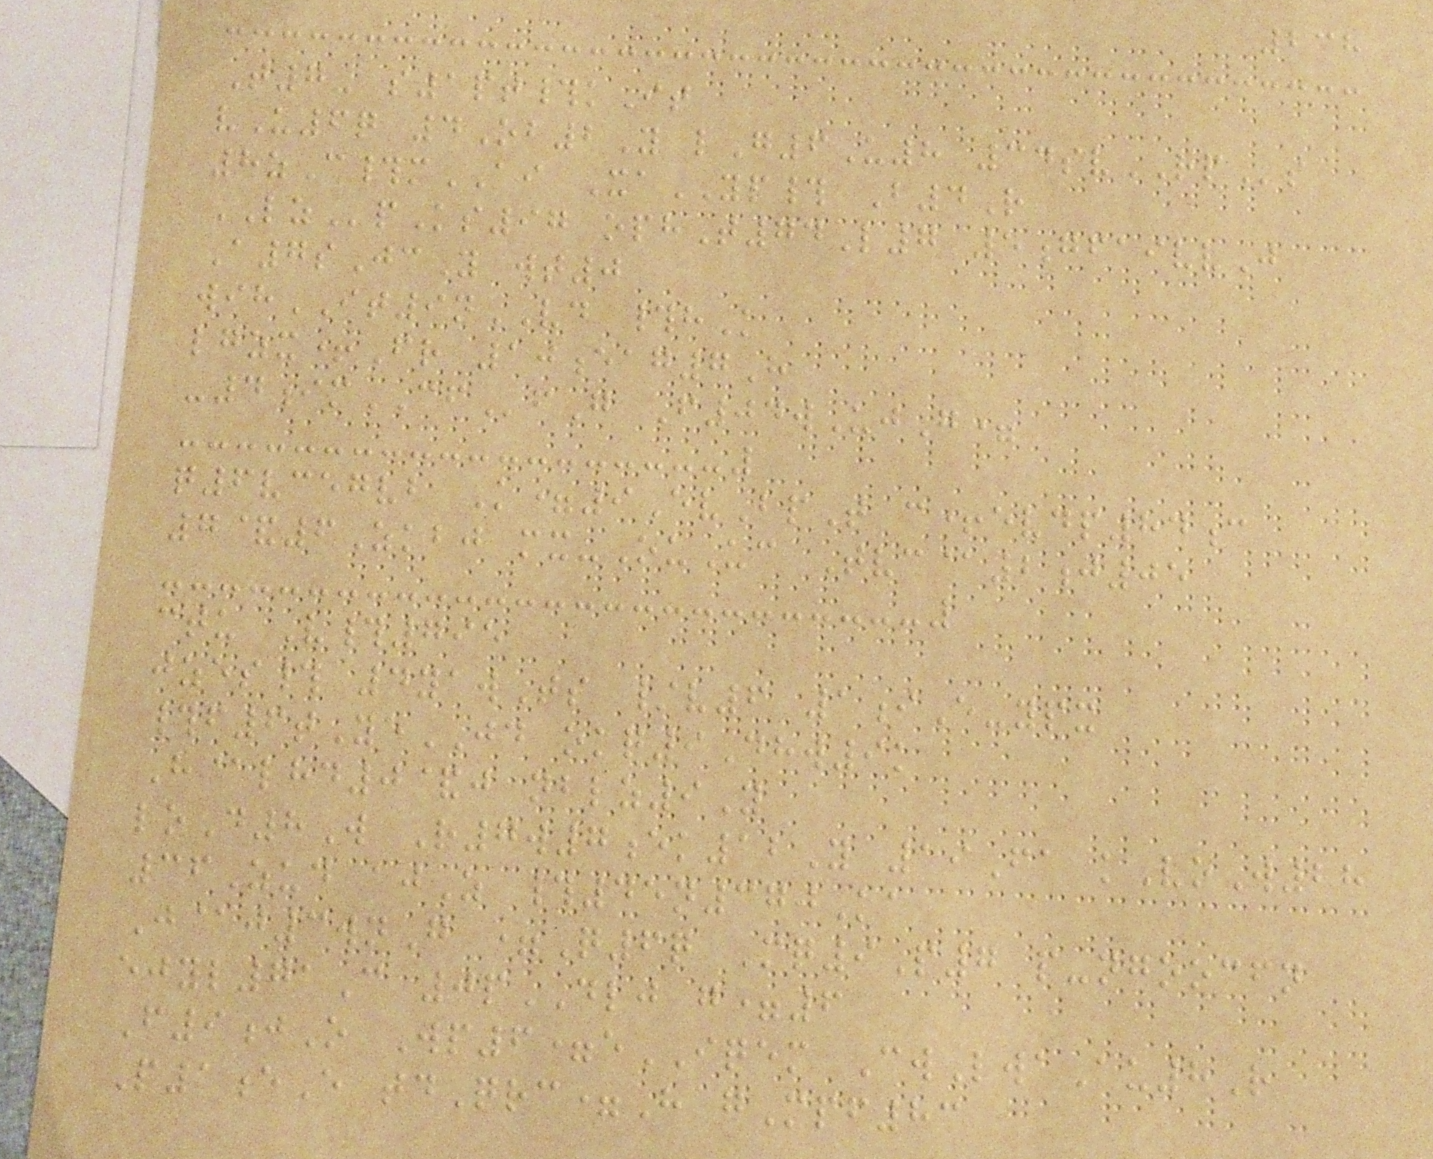238
T7- s1pt#kIt
vU6q 4Ob2Y lG6U8 34svRPs
8zC#mAI XaYP# B4R
LZpKs97 ophT74L7 5gfaivvJ
A7sJcY wt0
wihIT9nVD #hK
lgzx+Fr 10eag7H
-4imCFfG F04wUjG=
q6vcegvb K=9EvBpT c+evdp84c
7&6Zkbj mx-OuUc Tvc@2j05
ctu V#795
jzes# 4yawTs /v6 1iE-ypx
#f6tYeJD okq9Dhw9k
H@lhd0&j nblz9Y
loD8W R7w7ek12Y 19Fa kVoW28
36Zud ajZ #45n370Ka
J@j3wnG =Q6q Mq9P7 p-ngoocfn
ejyl71C 0pDLJ g=6
F9jO Wp6=eIQEM CwLwaAu8R
P1eE tdQrc=H gMpf83
